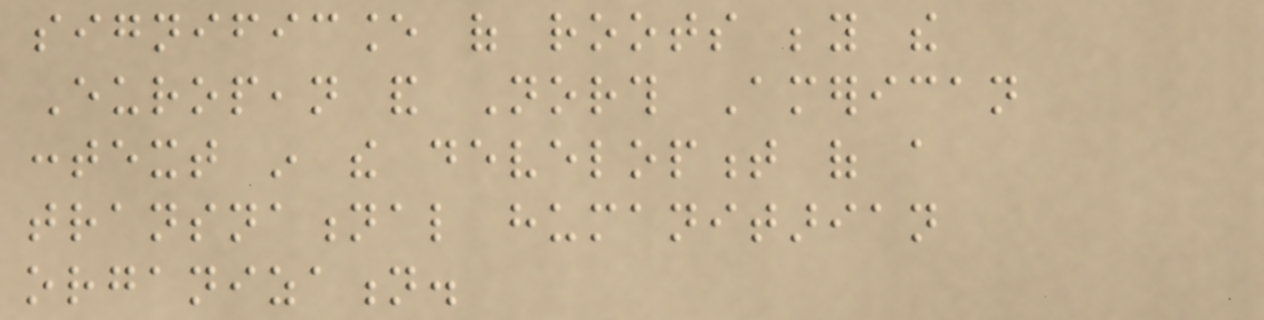significance of roots beyond the
European and North American
context in the development of a
transnational humanitarian
organization.
